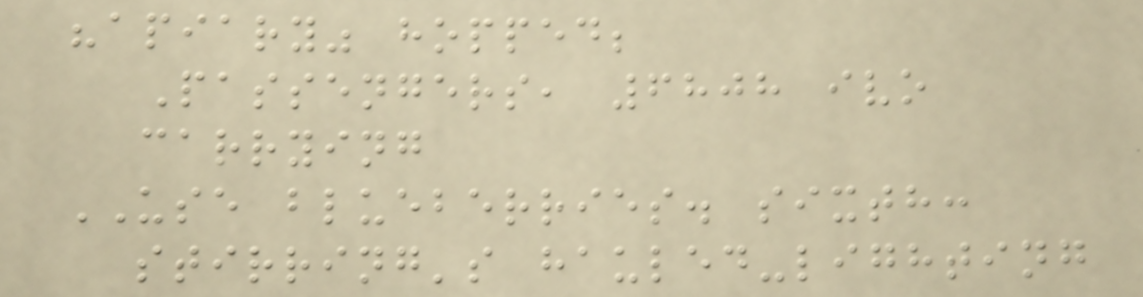"apiary" hopped;
Passengers, 6808 ivo
carrying
USE blueberries. sixth:
stirring's hauled-lighting
